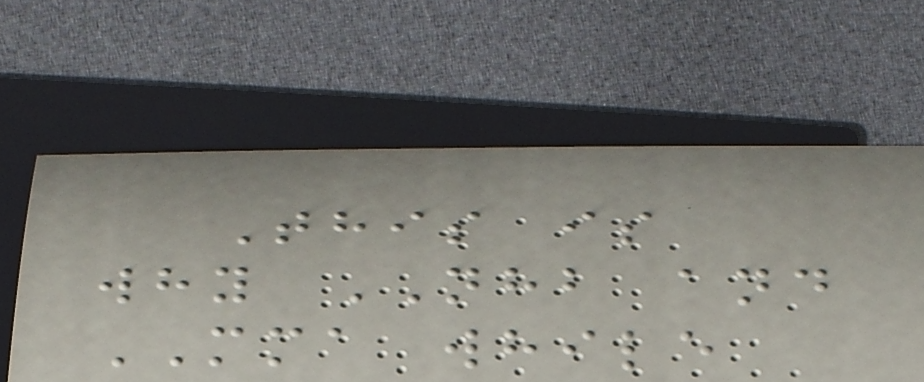This is
why NHB and
MMA while
